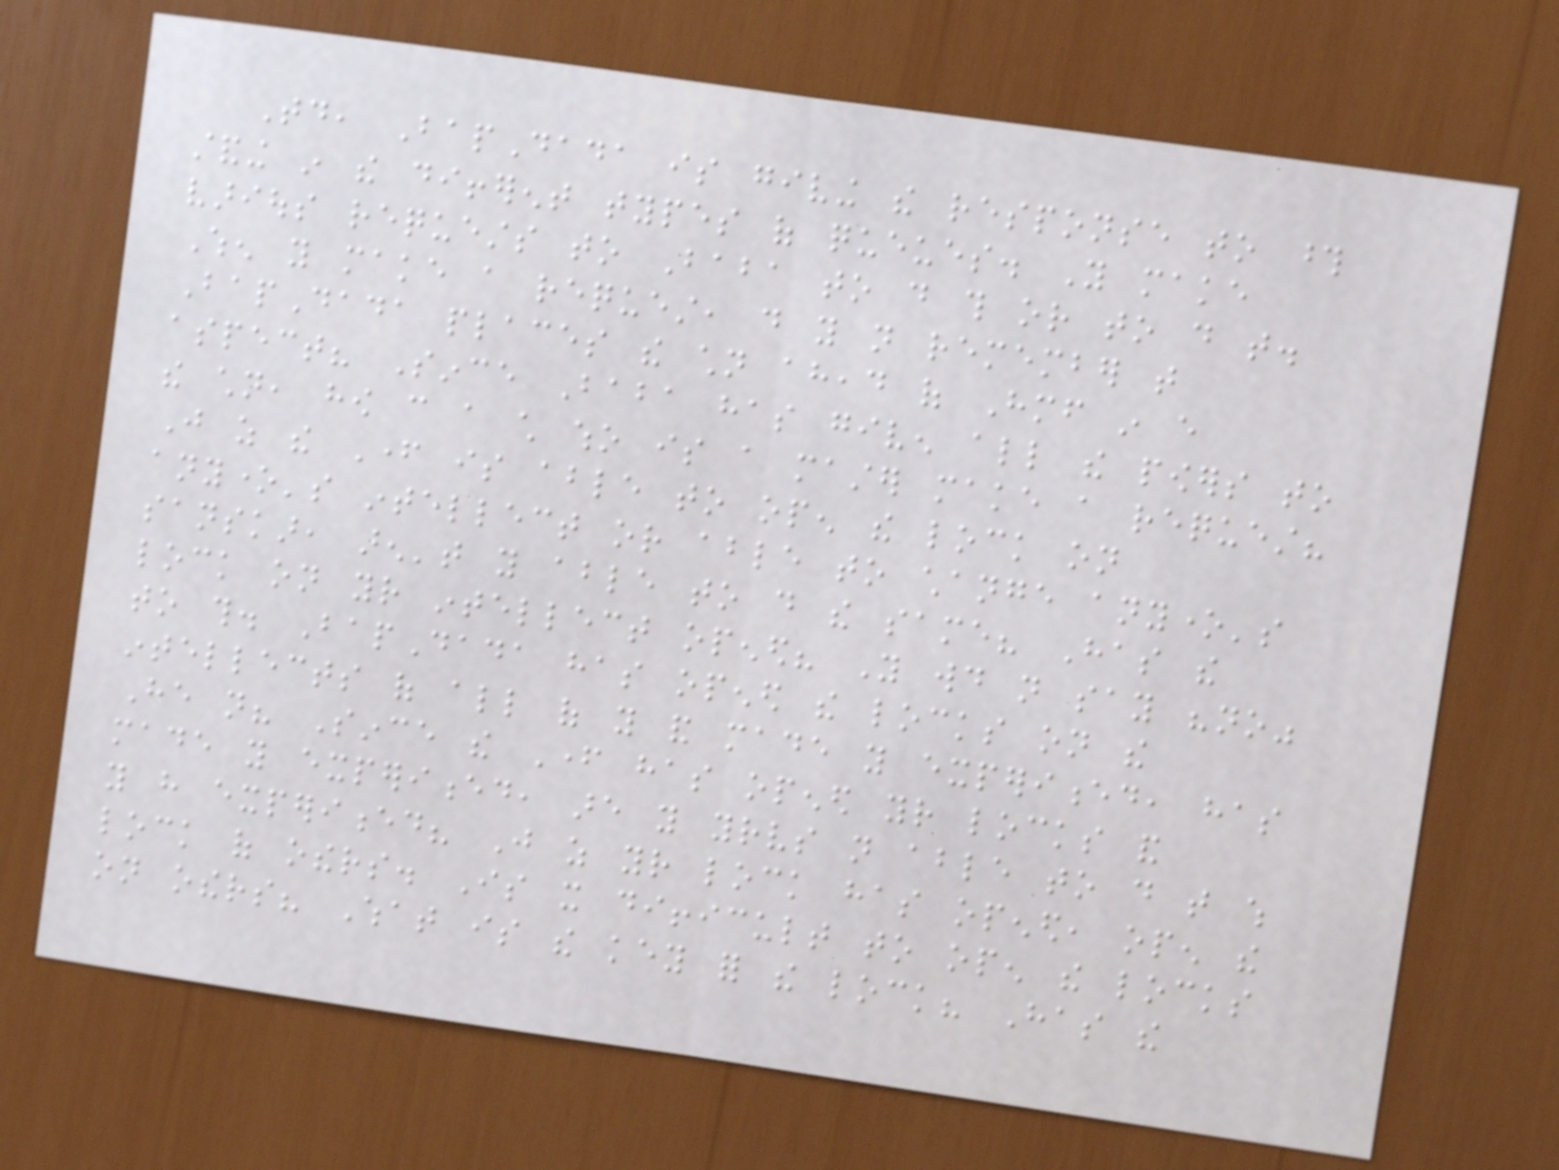Today, BapDada is giving the response to those
standing in the different types of queues. You make
various requests to Baba to do this or to do that.
When you make a request, do you not remember that
BapDada places the children ahead of Himself in every
aspect? Since Baba has given all the powers to
the children, how can a child who is a master make a request?
Just as the Father is able to open the lock on
anyone's intellect or able to change anyone's
sanskar, aren't you able to do the same? Has the
lock on your intellect opened? You would not say "no"
to this. BapDada has opened the locks on the
intellects of all of you and made you experienced, has
He not? Since the Father has opened your locks and
made you experienced, are you yourselves not able to do that which
you have experienced? Just as your lock has opened, open the
lock of others. Is it difficult to open the locks
on others? What is the key for the lock? Has the
